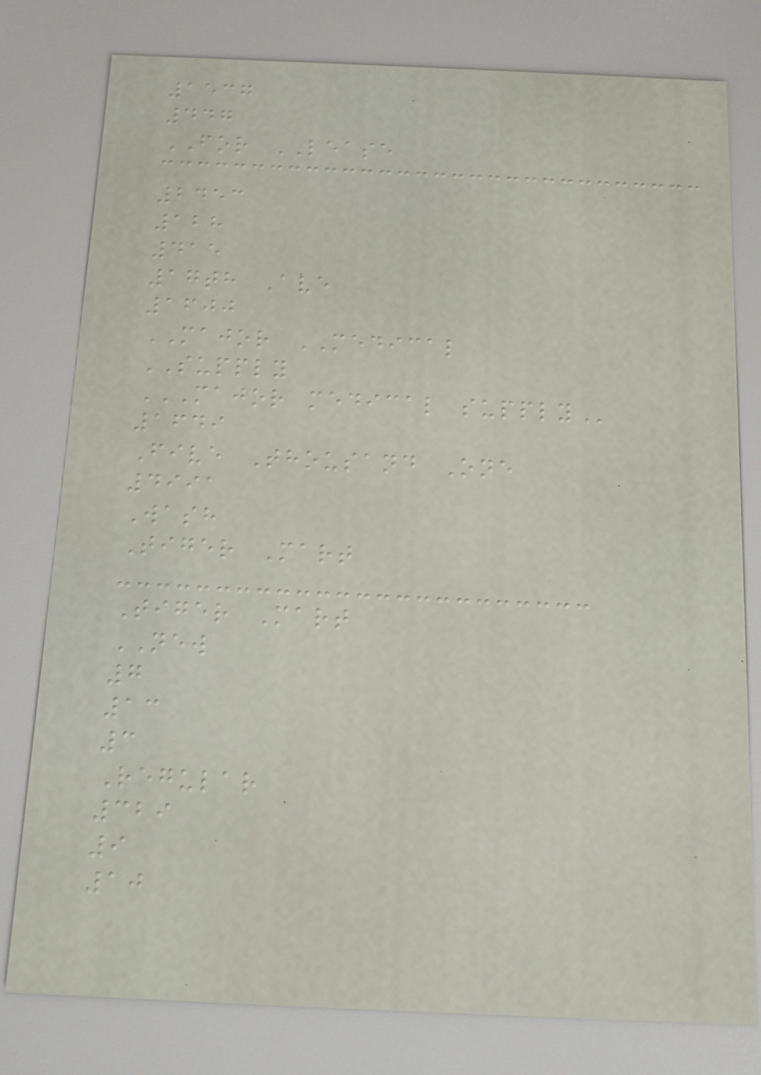1537
447
FOR LEASE
2453
128
415
17th Ave
1600
MAJOR MEDICAL
SUPPLY
MAJOR MEDICAL SUPPLY
1649
Five Thousand One
4991
Wash
Tiger Mart
Tiger Mart
NEW
7
13
3
Regular
329
9
10
